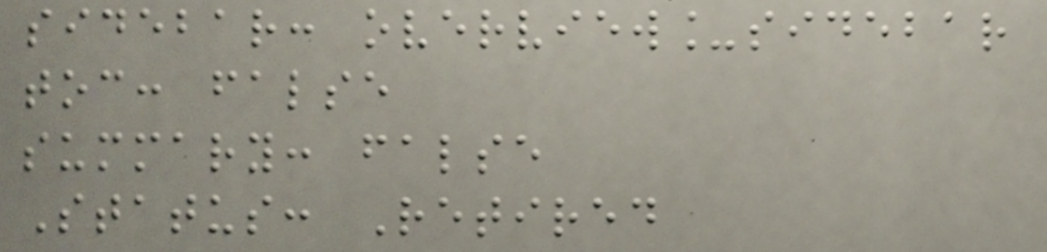sidebar: overview_sidebar
toc: false
summary: false
Status: Retired
